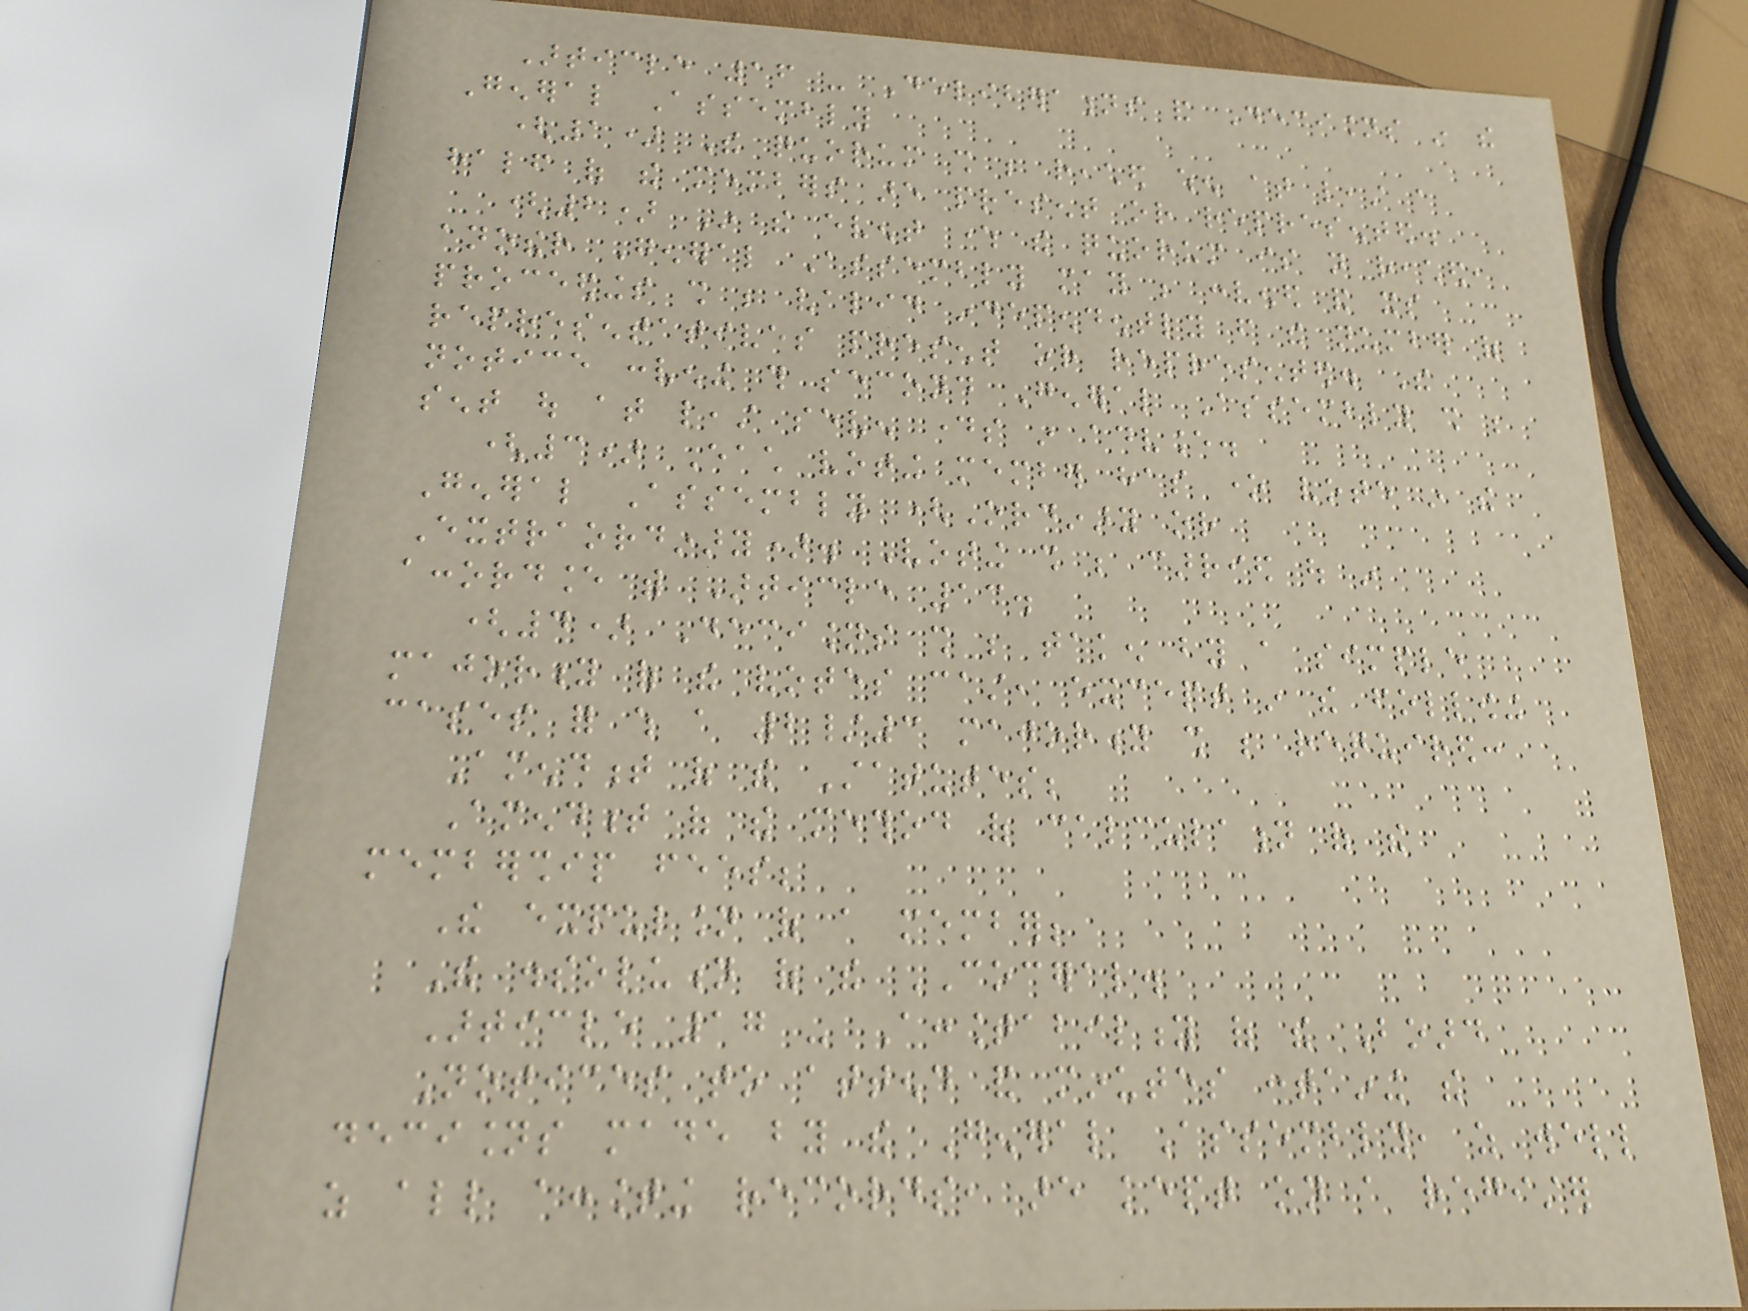Article 16 - Deliberations and Decisions in the
General Assembly
(1) The quorum shall be reached when at least a
half of the members are present or represented.
(2) In the event where the quorum is not reached,
another General Assembly may be convened and its
proceedings shall be valid independently from the number of
representatives present or represented. The
notice convening this second General Assembly shall be
sent out at least seven days in advance.
(3) Each voting member has one vote in the
General Assembly (Ordinary or
Extraordinary). Voting shall be carried out in
accordance with Article 13.
(4) Decisions shall be taken by a simple
majority of the votes cast, except in the following
cases for which a 2/3 majority shall be required:
Amendment of the Statutes;
Amendment of the method of calculation of the
membership fees;
The expulsion of a member;
The dissolution of the COCERAL.
Article 17 - Accountability of the Board
Notices to attend and minutes containing the
decisions made by the General Assembly, as well
as all accounting records, are kept on a register
